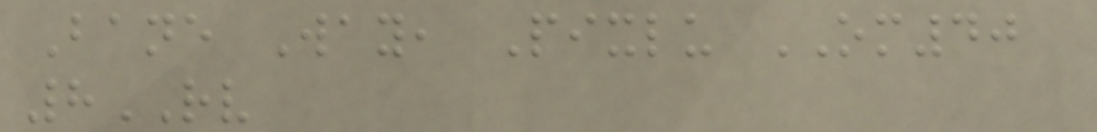Bane Way, Pixlu OM40
8RV
